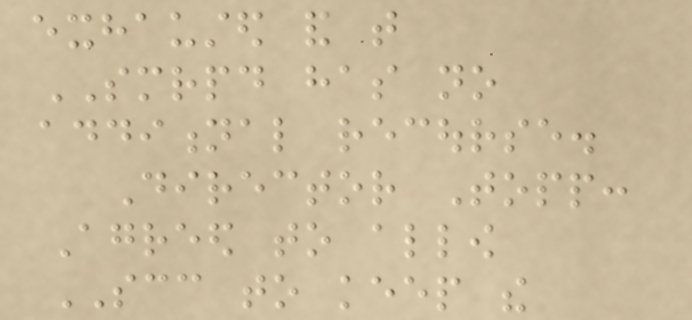exhausted and that
SMRPD has no
additional recourse.
Director Topp:
Agreed to allow
SCC to keep the
